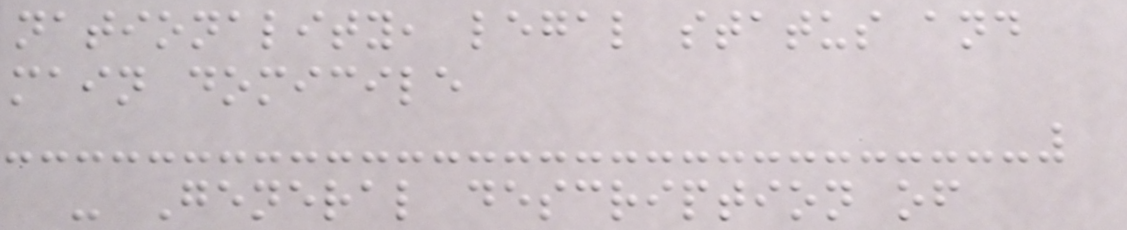nationality, legal status and
main domicile
- General description of
